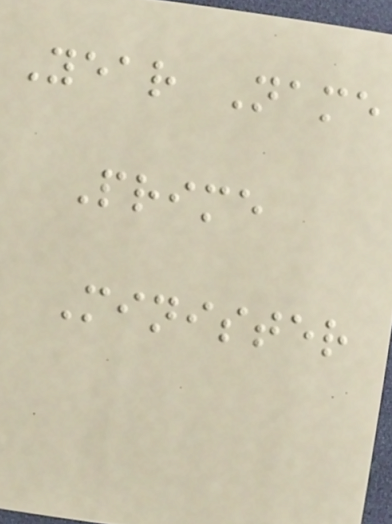Year Name
Prime
Minister
